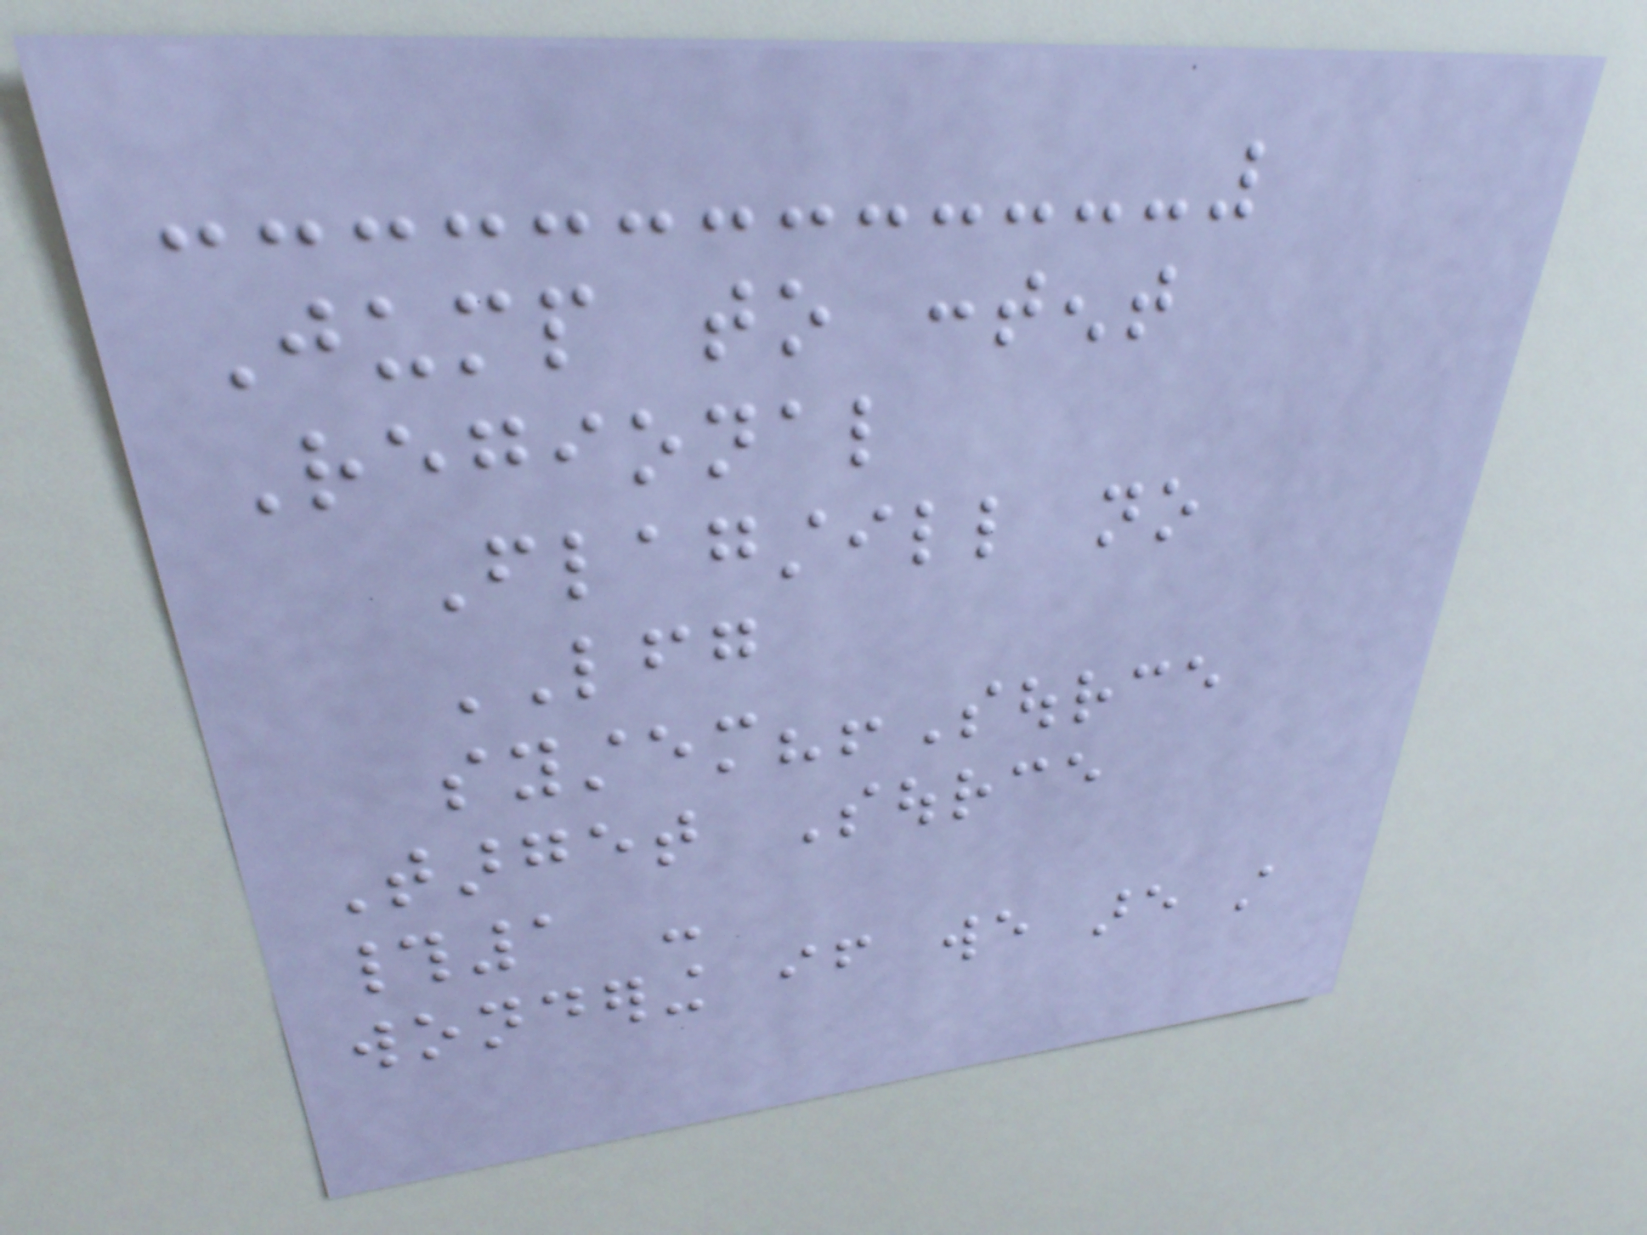Jump to content
Regional
Flagstill no
LFG
system?!Source
Target Source
#1 -
wondering if we are still
